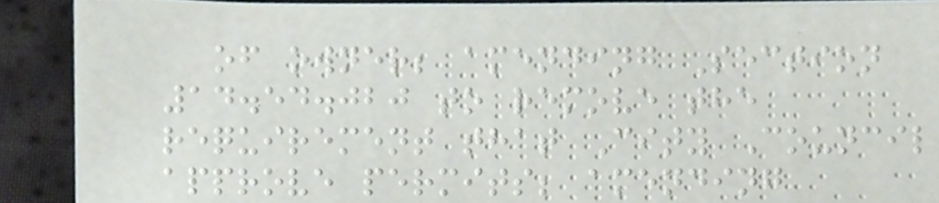of owner; amending Section
14.54.020 to remove the
requirement that City Council
approve permits; amending
